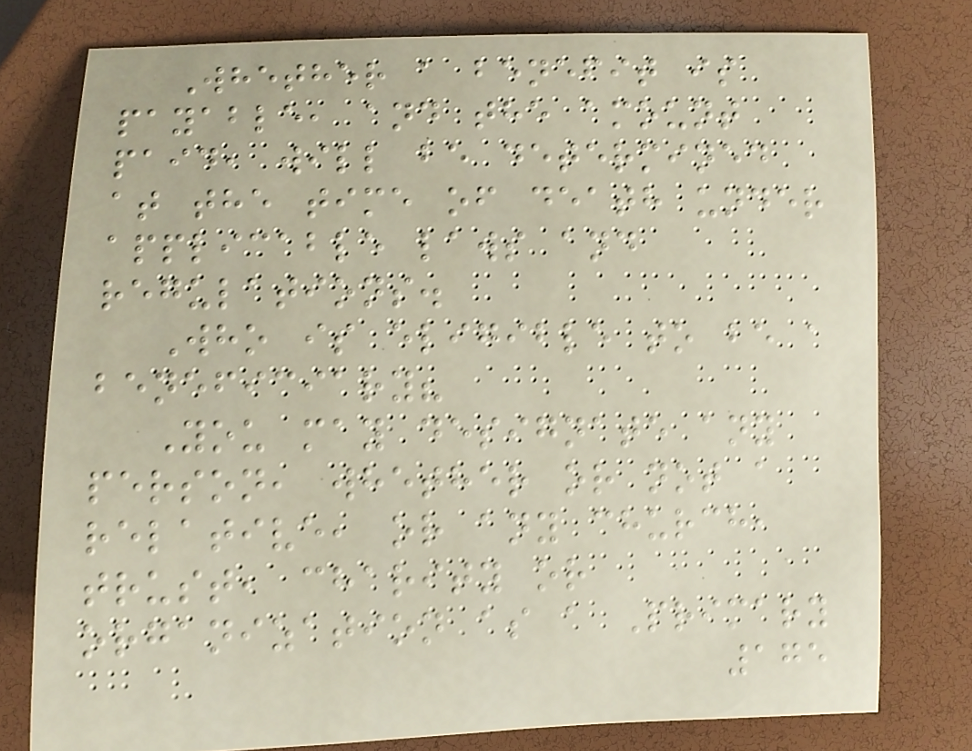Whether a benefit is
payable, and the amount
paid, will be determined
at the time of death under
applicable laws and
regulations.
Who is eligible to be a
beneficiary?
You may designate any
person, whether or not a
relative, or any church,
trust, charity or
organization as a Primary
175
